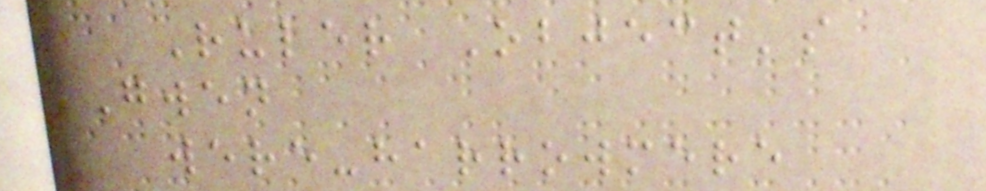Ruler Object's
Gwen
were-harrowmere
